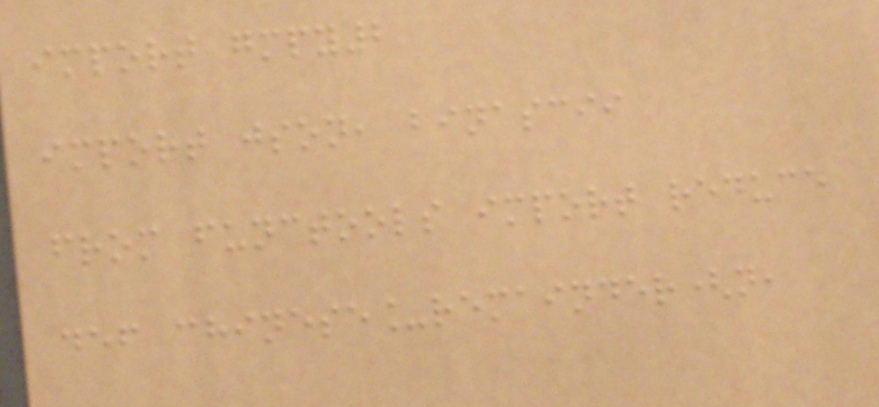import gmpy2
import json, binascii
from functools import reduce
def chinese_remainder(n,
